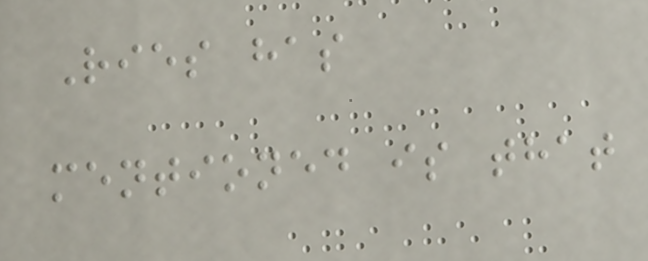Ries has
mentioned is that
